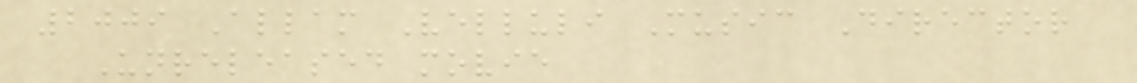2009 Allam Velluli Music Director
Unreleased movie
